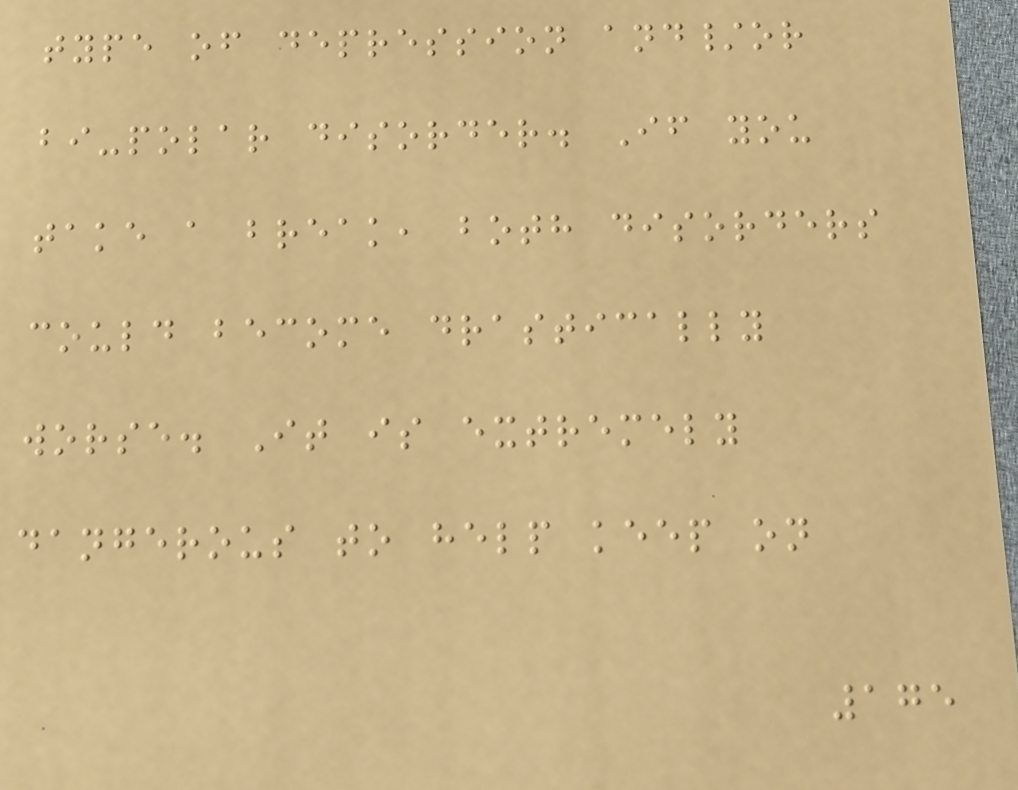type of depression and/or
bi-polar disorder. If you
take a break, both disorders
could become drastically
worse. It is extremely
dangerous to help keep on
175
